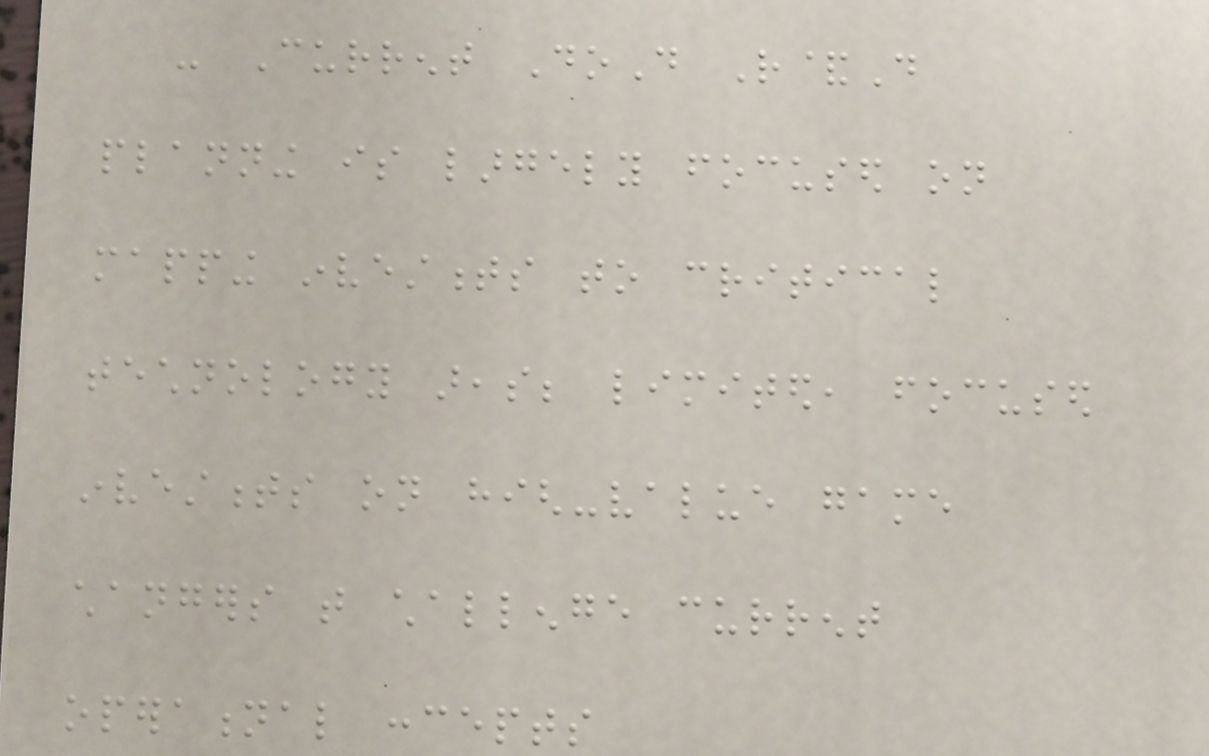- Current DoD R&D
planning is largely focused on
mapping investments to critical
technology areas; limited, focused
investments on high-value game
changers that challenge current
operational concepts
